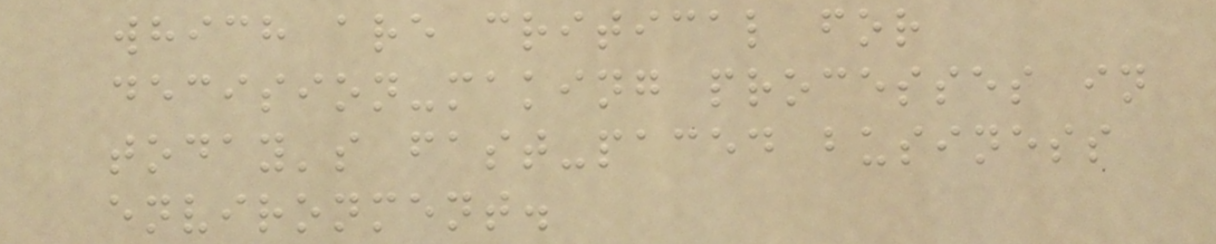which are critical for
decision-making processes in
today's fast-paced business
environment.
